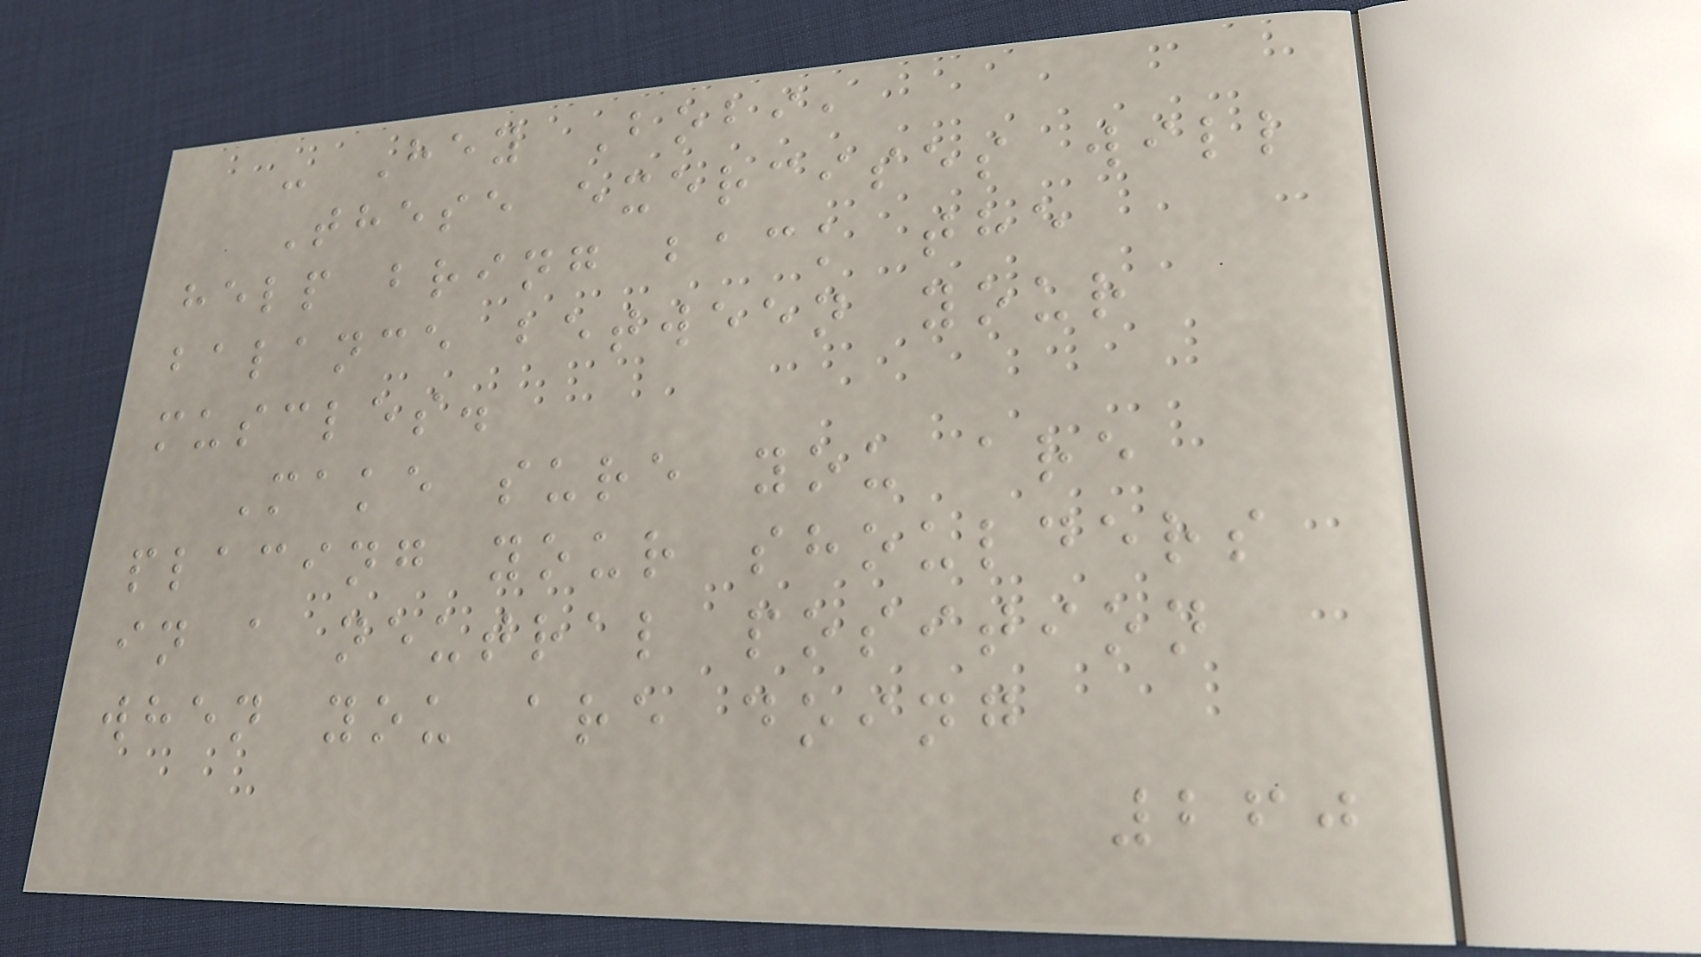- Hey Bobi,
These exercises will
help bring back the
balance between your
muscles.
Make sure you are
placing your shoulders
in a neutral position
when you are doing
260
